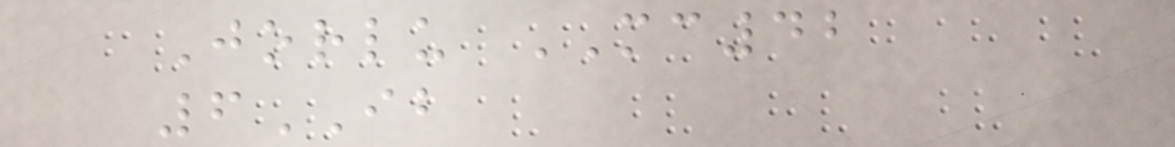Jorlu MC42
6IB
